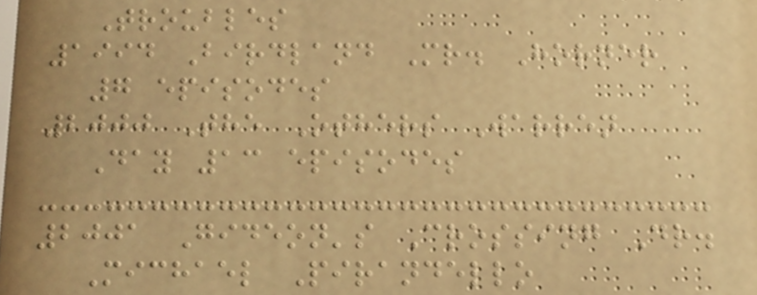Troubles
1994 Birdland Mr. Horner
7 episodes
2000 The Others Warren
Day 13 episodes
2001 Gideon's Crossing Dr.
Michael Pirandello
